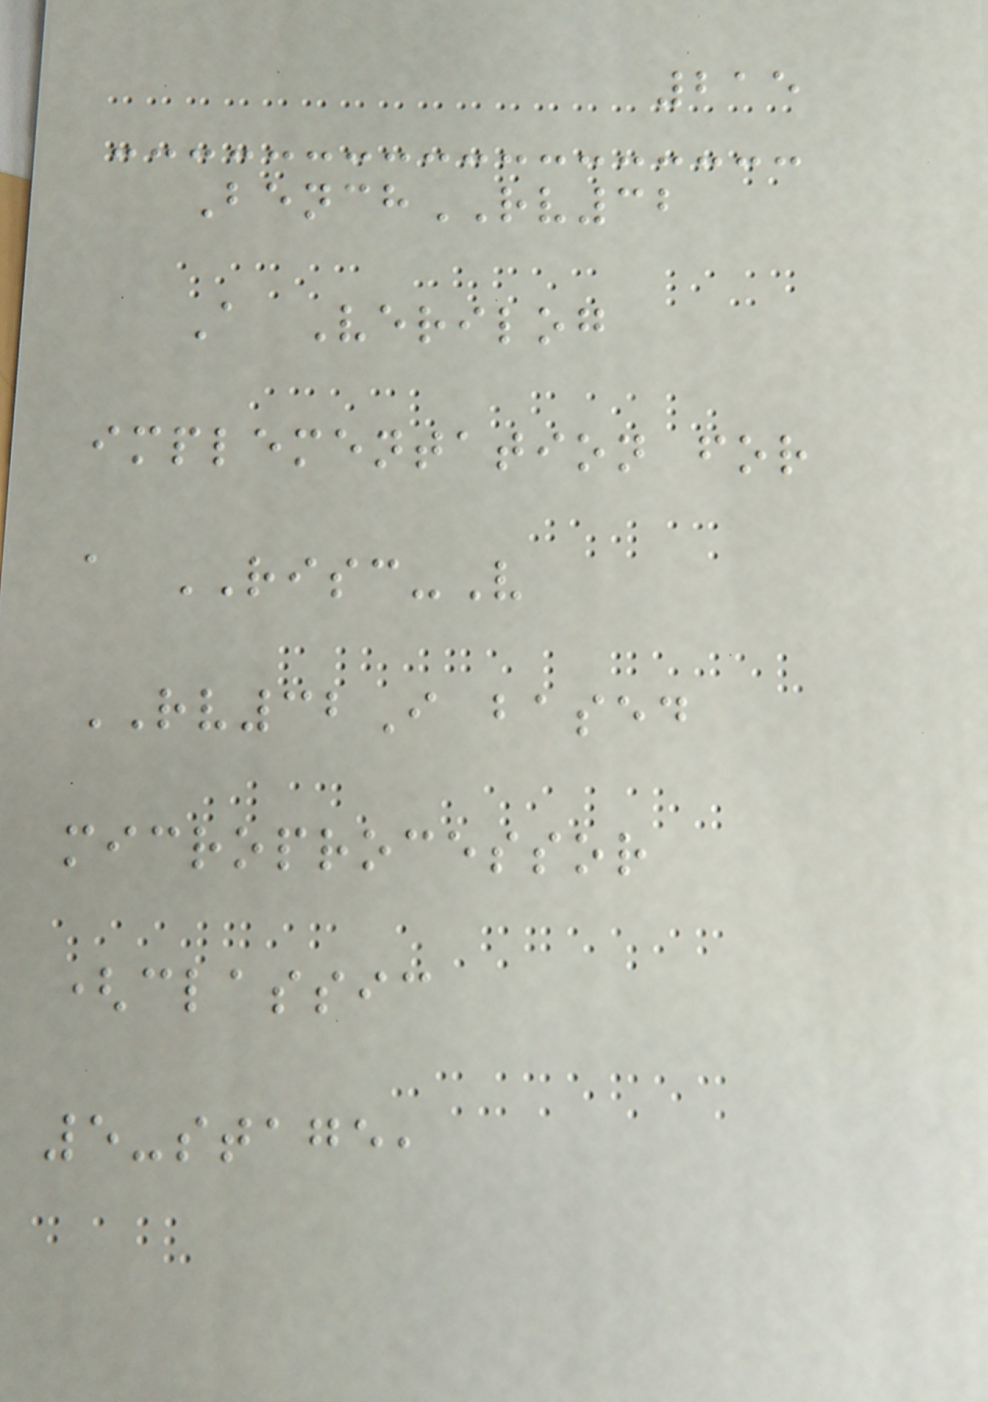215
BenchRV32
A Verilog
implementation for
a RISC-V
RV32I based
microprocessor
(classic
5-stage,
